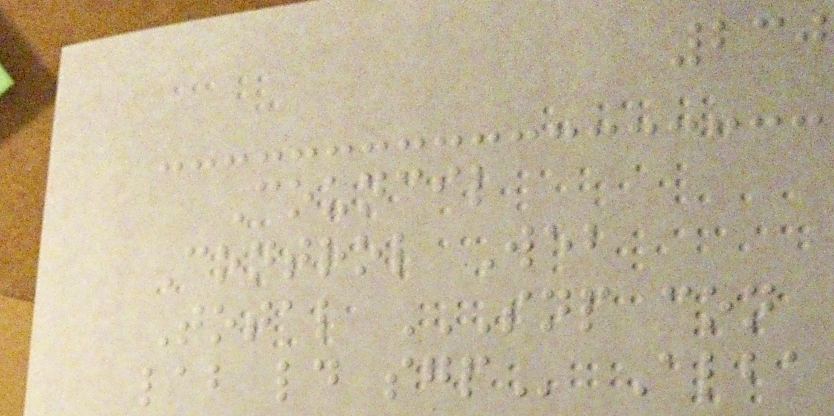230
Council
Control Web
Total SNP CON
LAB LD SGP Alba
